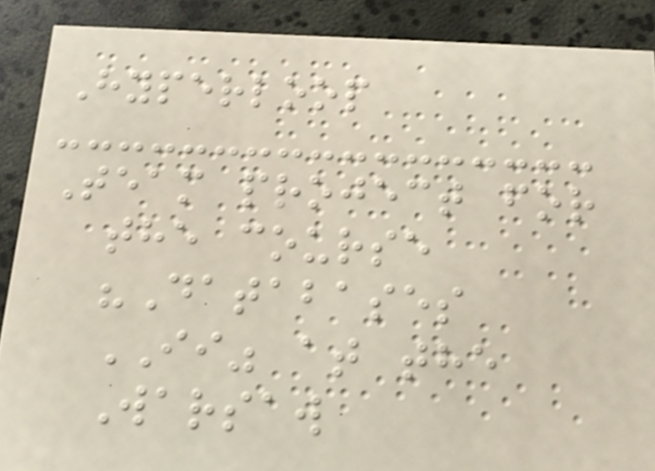Hyperloop
Team project for
the course
"Databases
II" at the
Warsaw
